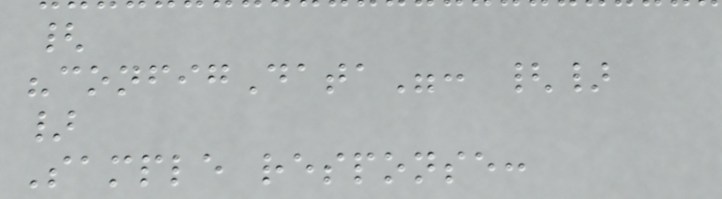{
"configData": {}
}
Sample response:
